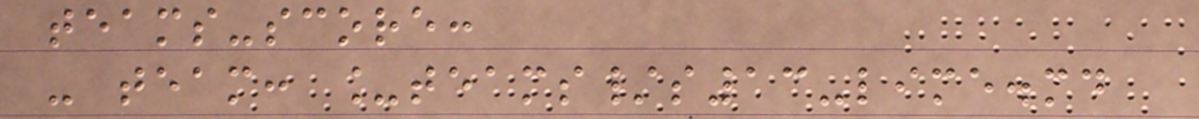teams-score:
- team: _teams/s13-lime.md
